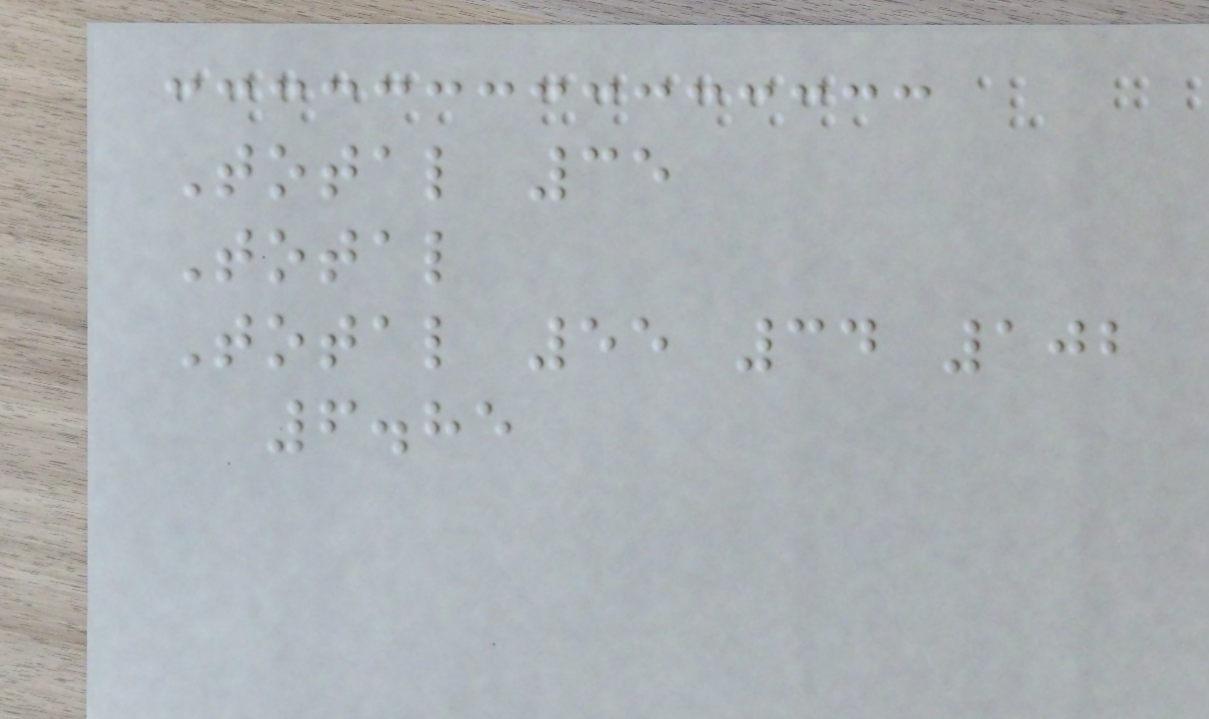Total 35
Total
Total 55 34 102
6.85
